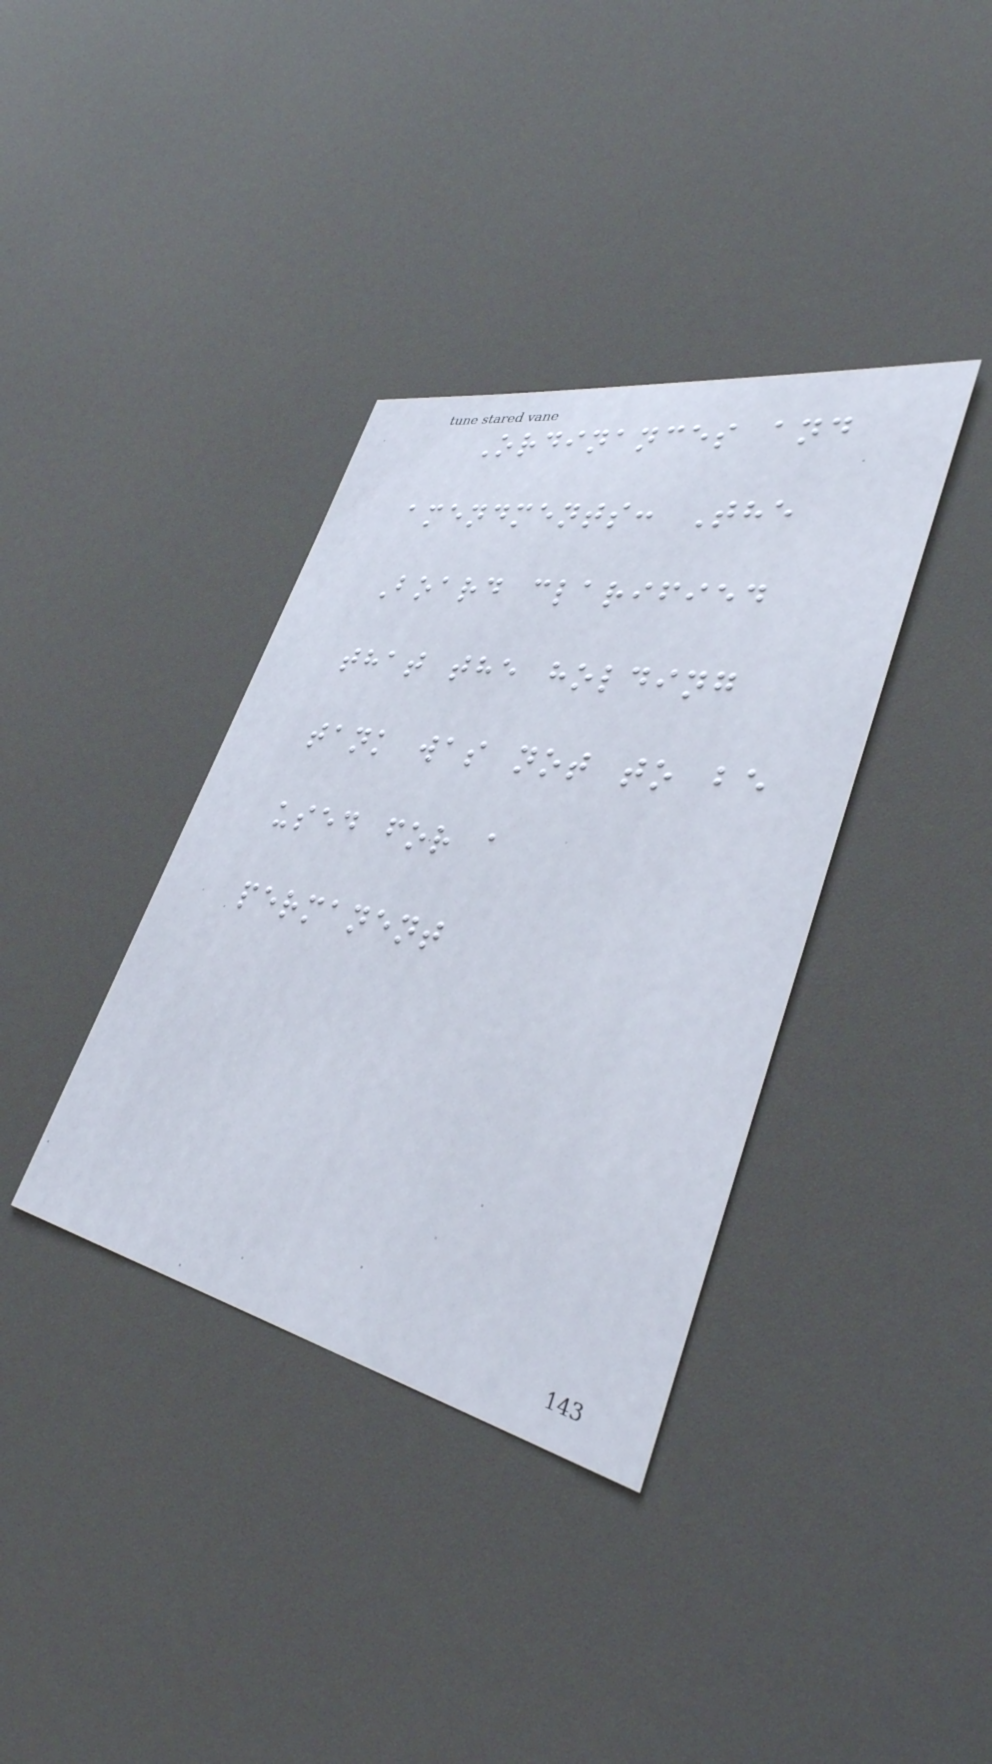Ordinances and
amendments: The
Board clarified
that the holding
tank was not to be
used for a
permanent
